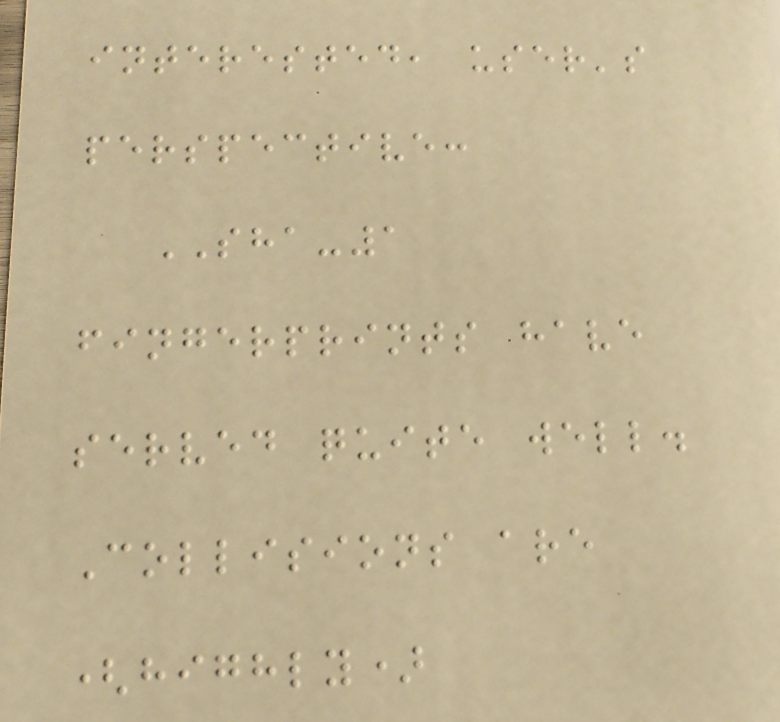interested, user's
perspective:
SHA-1
fingerprints have
served quite well.
Collisions are
(highly)
